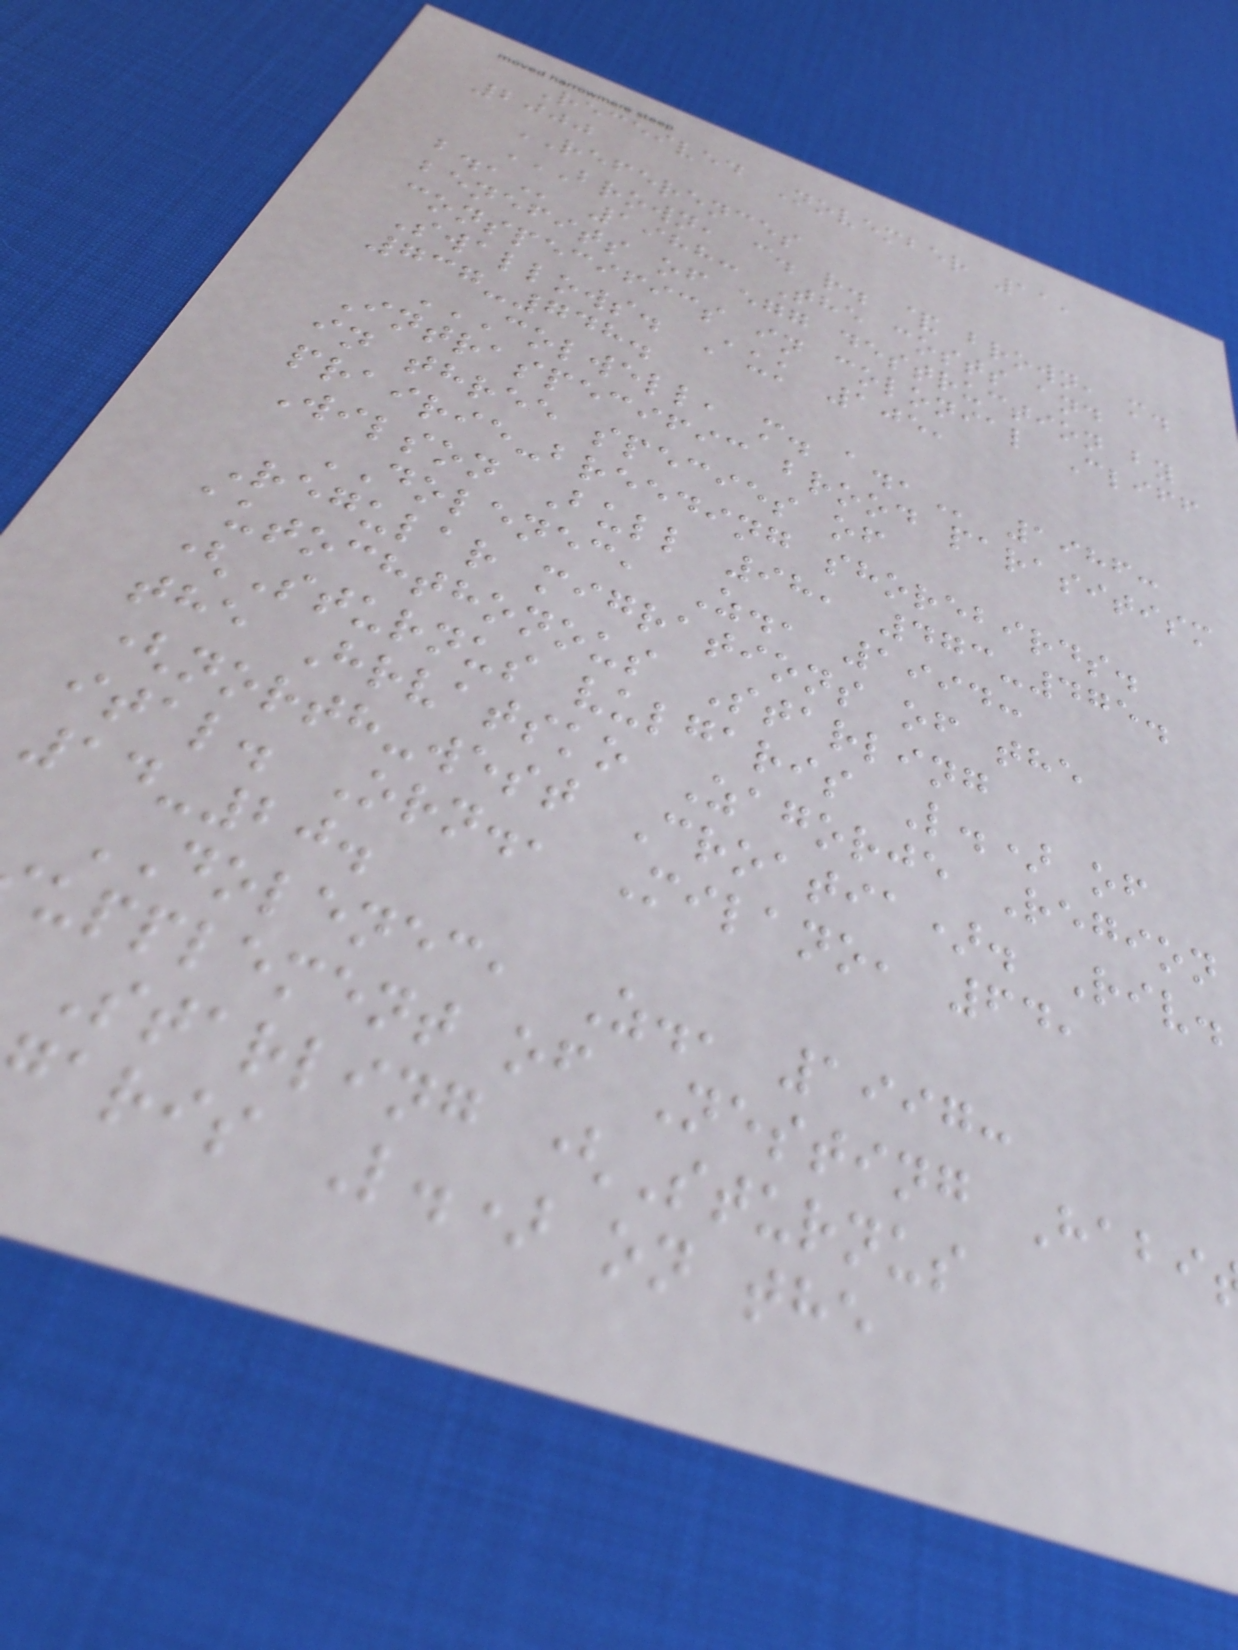Received November 11,
2000
REFERENCES
BROWN, C. R. & BROWN, M.
1988: The costs and
benefits of egg destruction by
conspecifics in colonial Cliff
Swallows. Auk 105,
737-748.
COLWELL, M. A., 1986:
Intraspecific brood parasitism
in three species of
prairie-breeding shorebirds.
Wilson Bull 98, 473-475.
DOLENEC, Z., 1994:
Regular migrations of the
autochthonous Starling
(Sturnus vulgaris L.) of
the Hrvatsko Zagorje Region
(north-west Croatia). Riv.
ital. Orn., Milano, 64,
14-20.
DOLENEC, Z., 1997:
upplement of Nesting Habi
Starling (Sturnus
aris L.) on the
